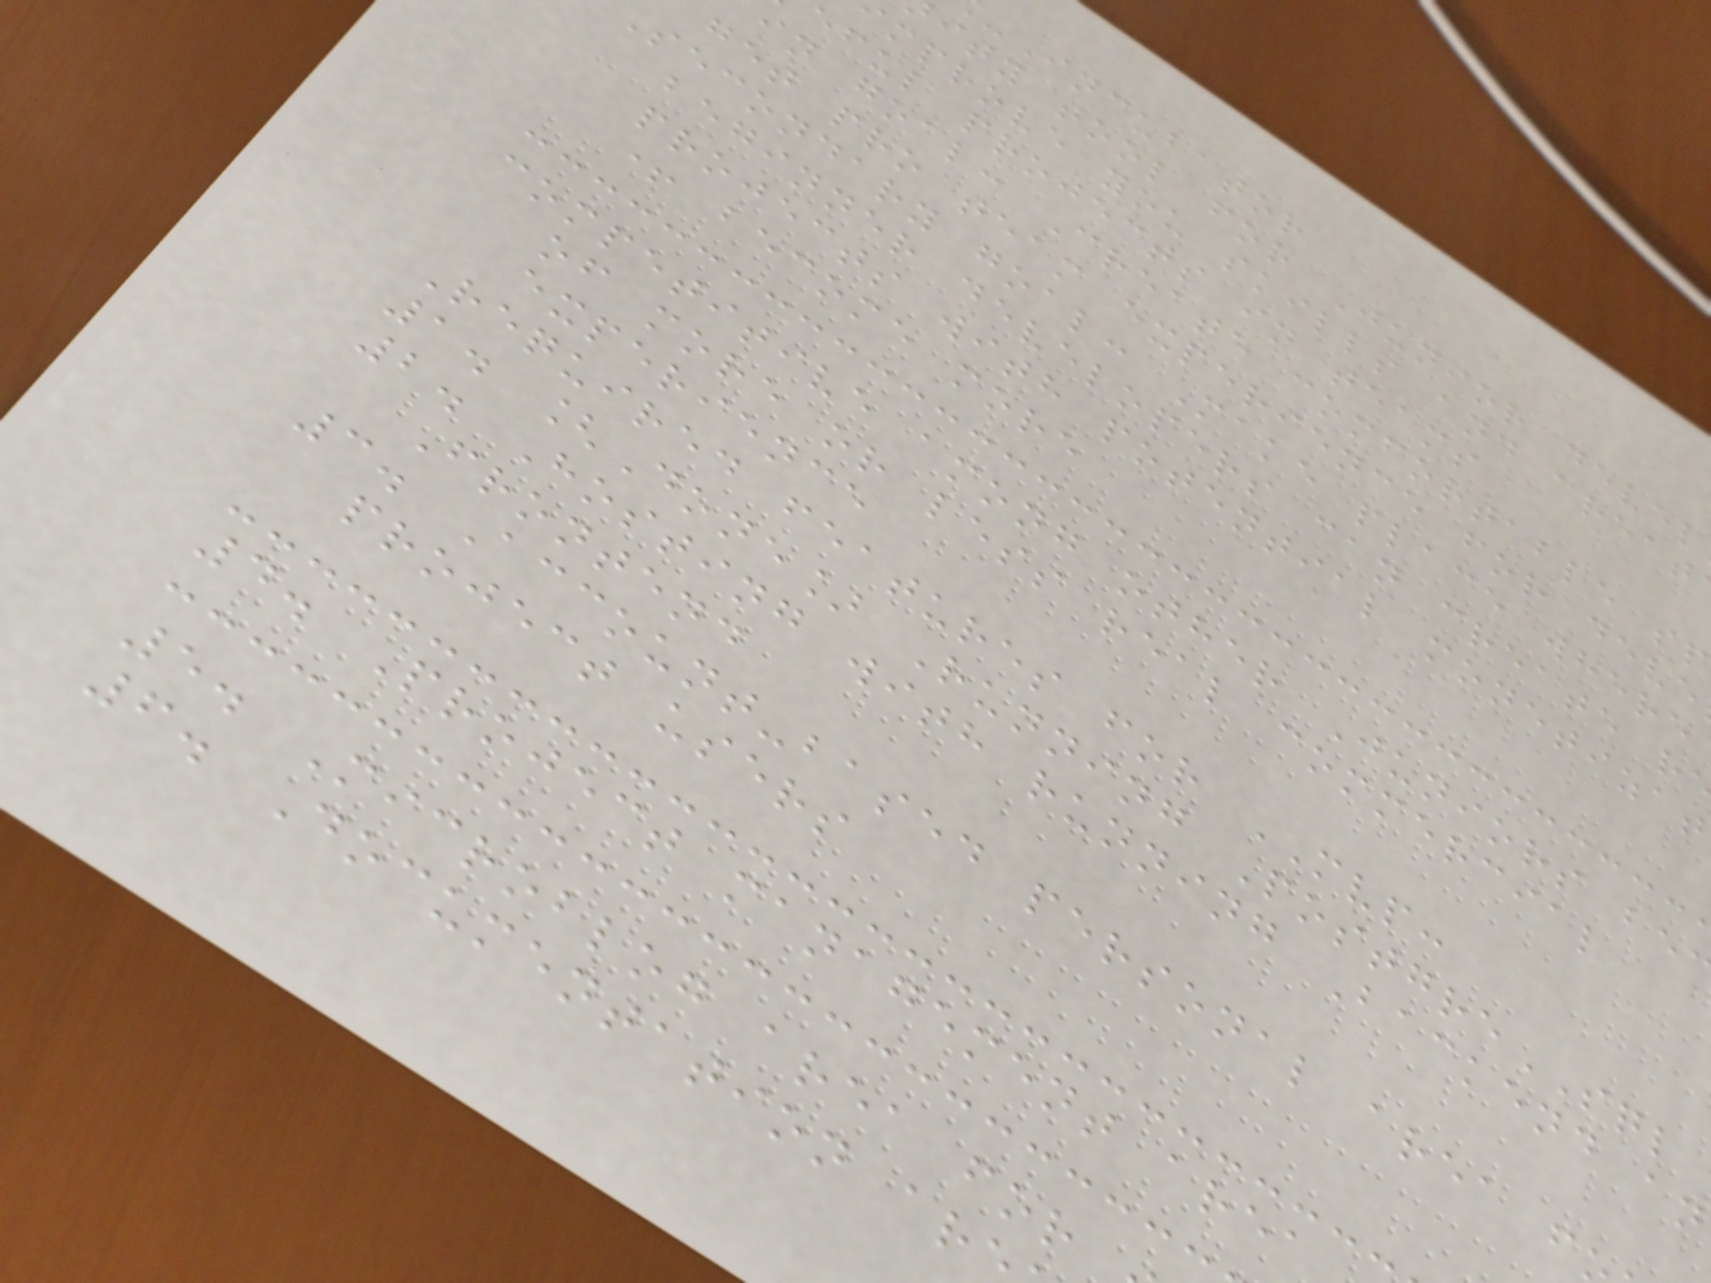Incubator
ity tool for Junior devel
mprove you skills and creat
eful projects in teams
in goal: Create comfortable sp
get pro team experience for deve
secondary goal: Make place where
beginner developers can create r
projects with potential monetizat
+ become more
competitive among other Juniors be
of more or less real commercial
experience
Required features for MVP:
1. [Done] Running PostgreSQL
2. Hosting with running Backend an
Frontend
3. Account-based personal area f
project users
4. Project management area
5. Microblog area for
6. Documentation ar
